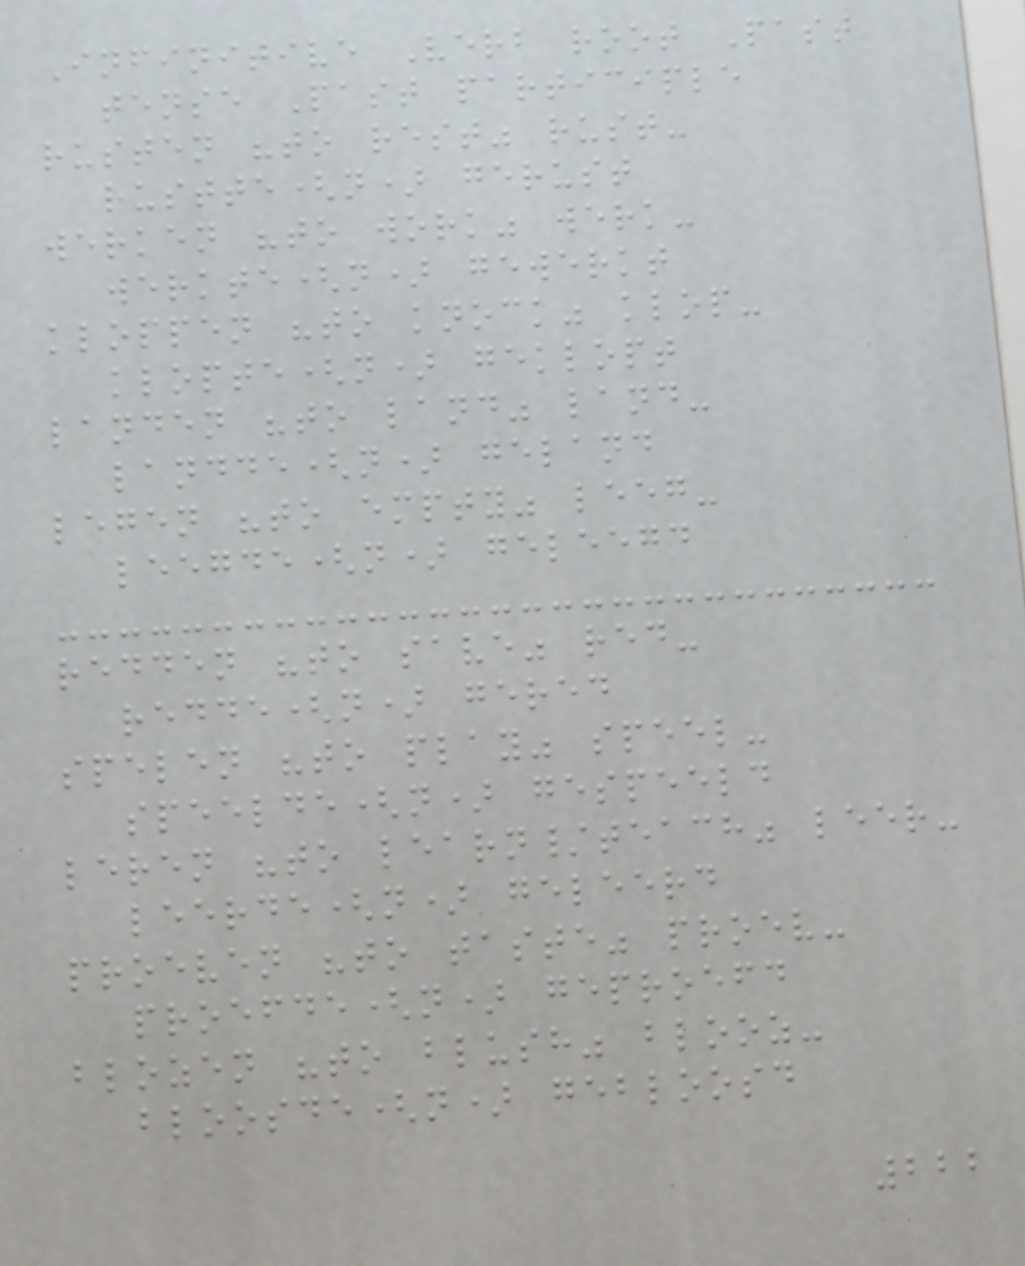Infinitive Verb root Past
tense Past participle
rusten "to rest" rust-
rustte(n) gerust
werken "to work" werk-
werkte(n) gewerkt
kloppen "to knock" klop-
klopte(n) geklopt
landen "to land" land-
landde(n) geland
legen "to empty" leeg-
leegde(n) geleegd
redden "to save" red-
redde(n) gered
spelen "to play" speel-
speelde(n) gespeeld
leren "to learn/teach" leer-
leerde(n) geleerd
proeven "to taste" proev-
proefde(n) geproefd
blozen "to blush" blooz-
bloosde(n) gebloosd
222
